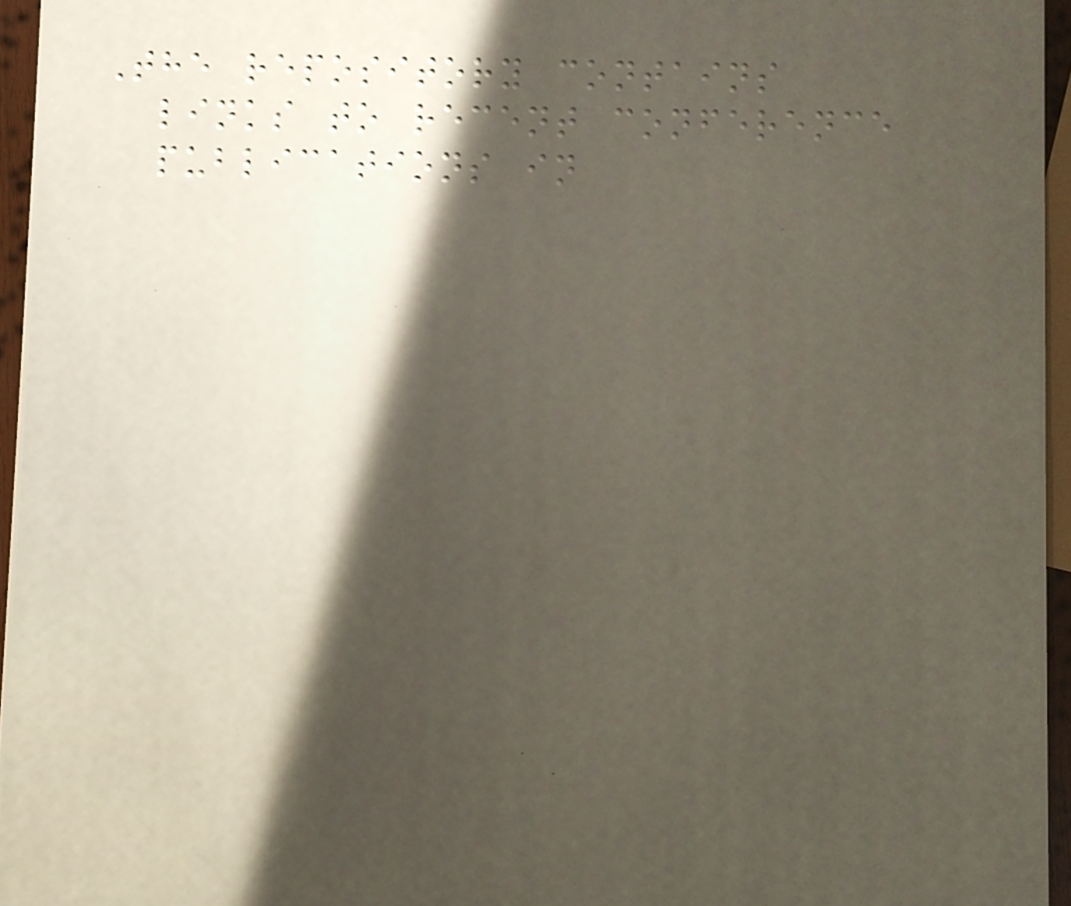The repository contains
links to recent conference
publications in
